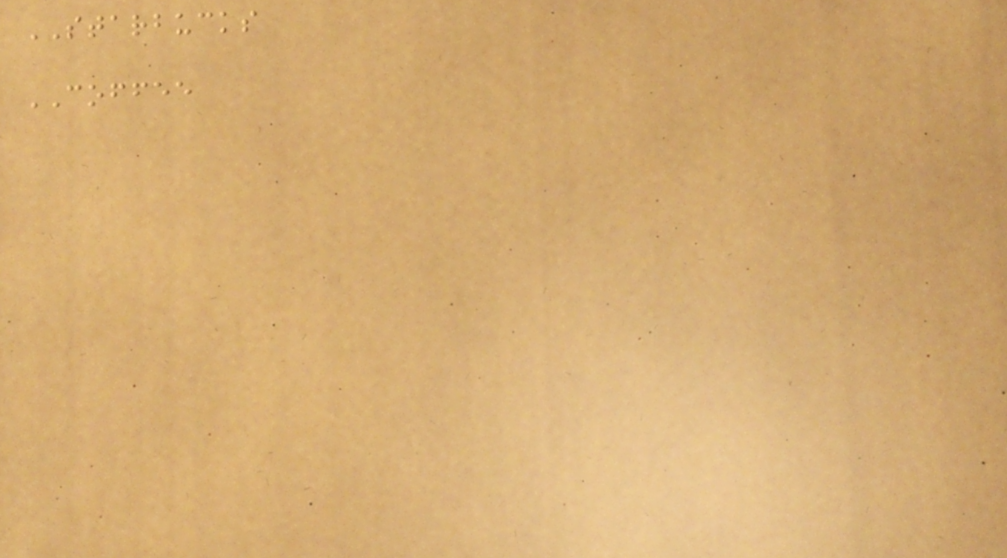STARBUCKS
COFFEE
